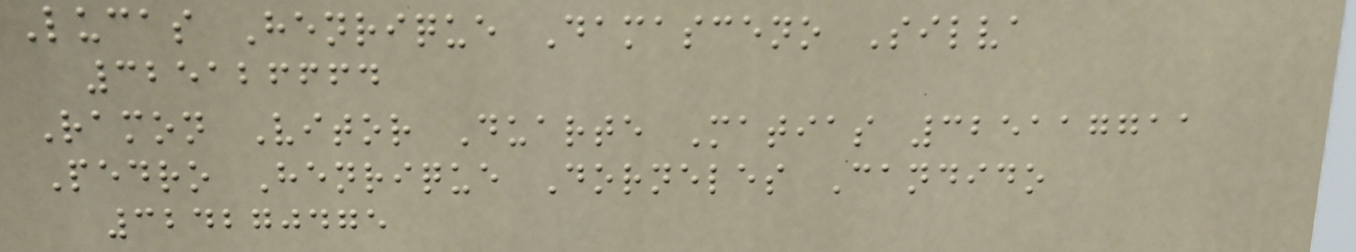Lucas Henrique Damasceno Silva
325126664
Ramon Vitor Duarte Matias 325117711
Pedro Henrique Dorneles Candido
324270475
